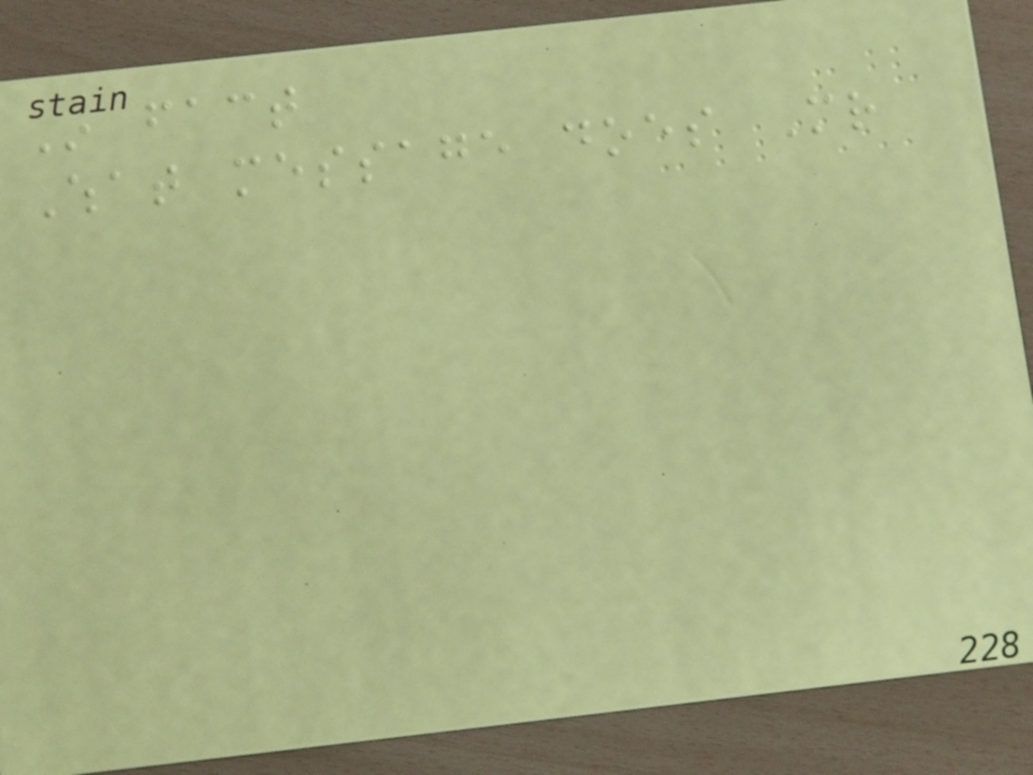In fact
What message does Mr
